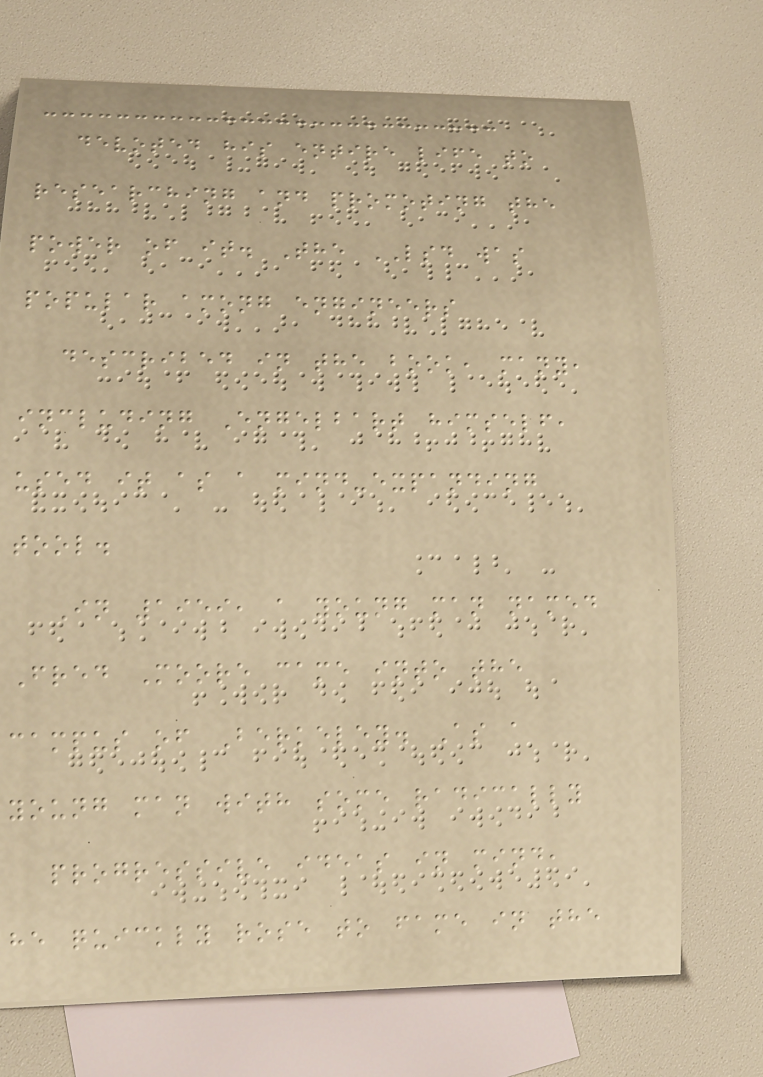devoted his entire life to
researching and promoting the
power of it. The LSD was
popular among engineers
described in the book, many,
including Engelbart himself,
used it as a mind-expanding
tool.
In 1959, a young man named
Fred Moore came into the
campus of Berkeley. As a
young man with some radically
progressive ideas in mind,
he quickly rose to fame in the
